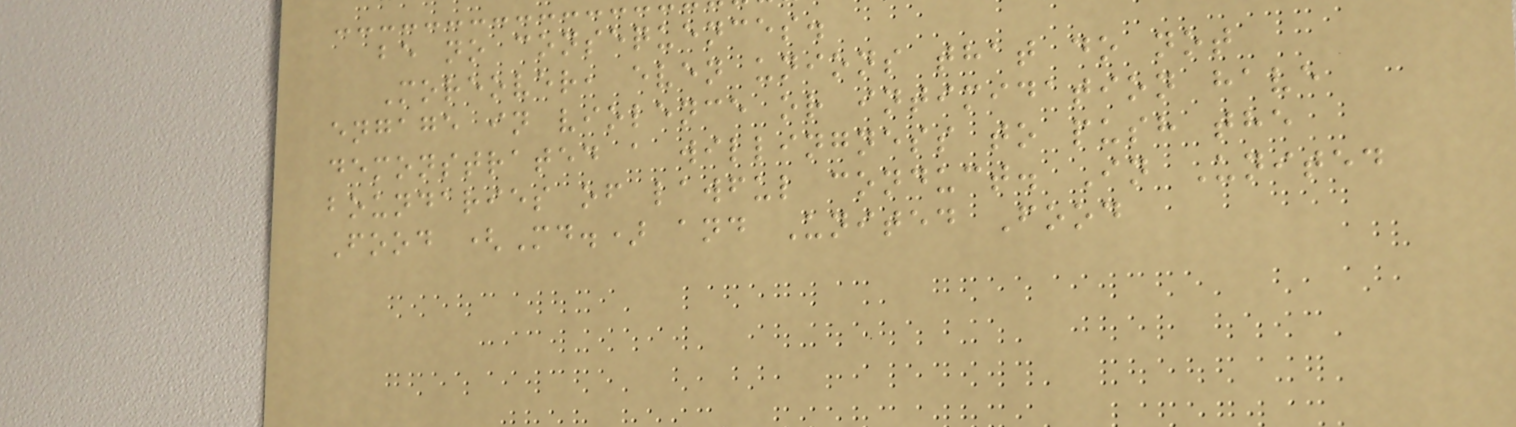be no consequences.
Moreover, even unions that do not
engage in violence or intimidation have
demonstrated a willingness to push the
boundaries of lawful conduct. In United
Food (Md.) and United Food
